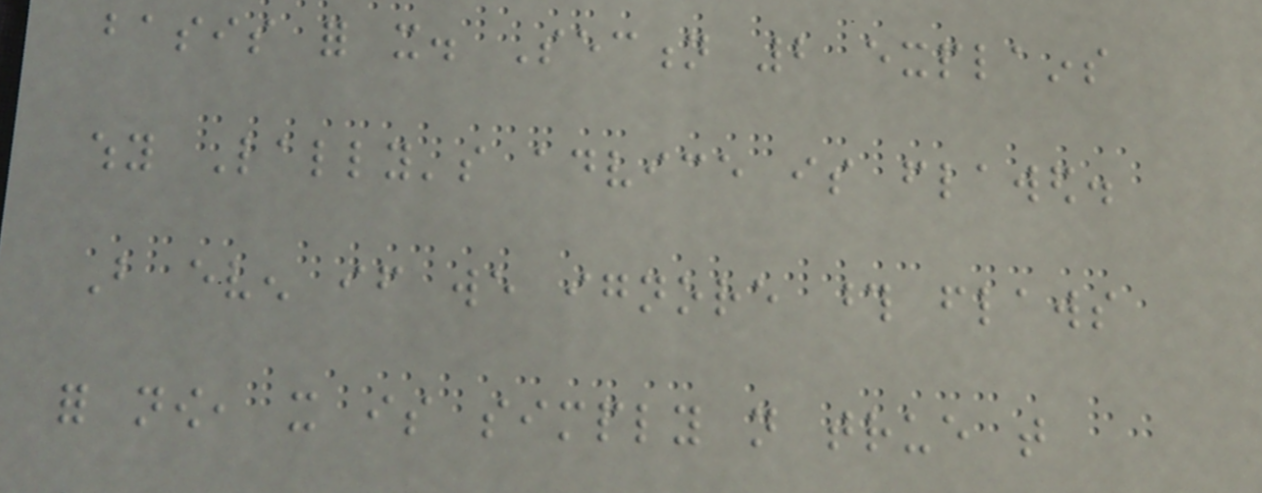basis for it. Section 2 explains
why Lally's advice is flawed.
But even if we ignore those flaws
for now, it is simply not true that
